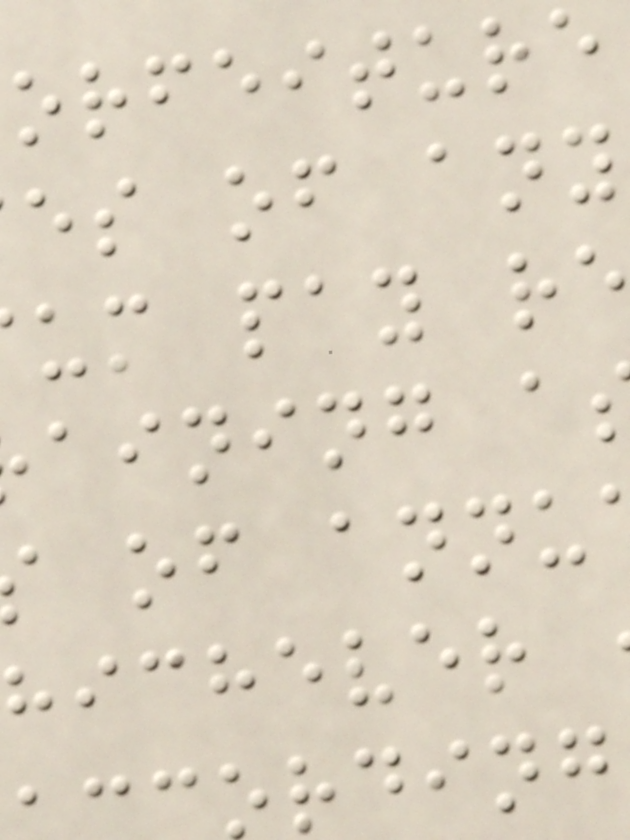orfeiture
es of any
hichever
